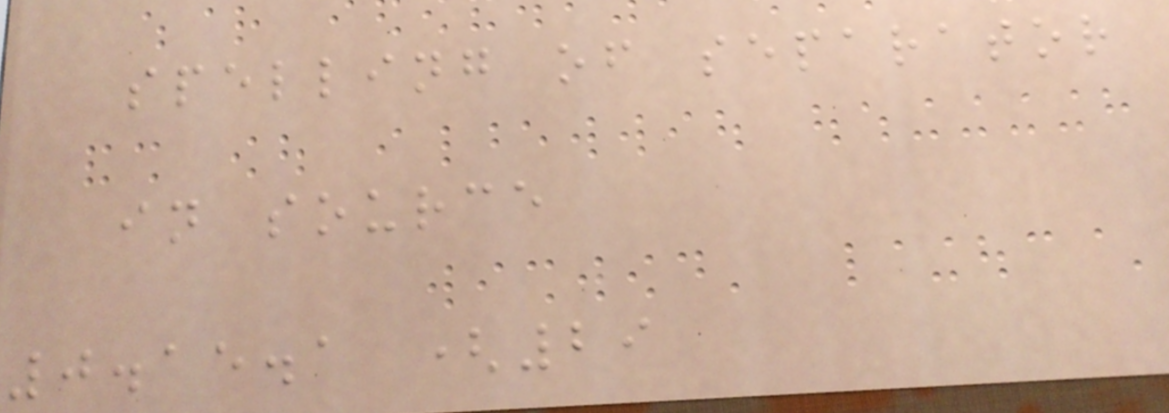spelling of separator
in source
0.15.1 (29
